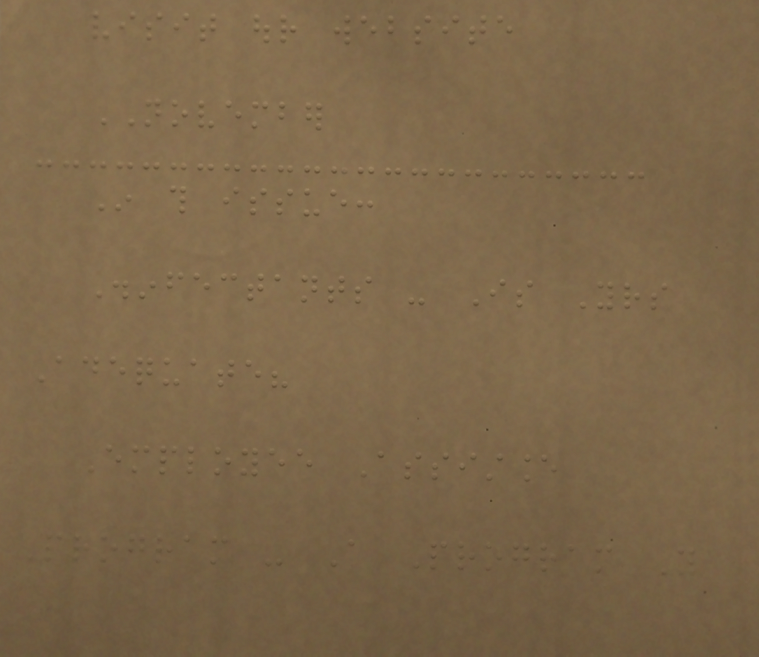visit our website
NOVEMBER
In this issue:
Disinfectants - Is Yours
Adequate?
Employee Assistance
Program - A Program You
